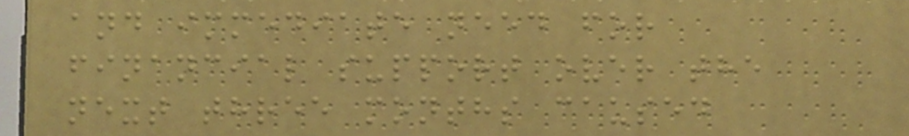and immediate need for
financial support over the
next three months caused
